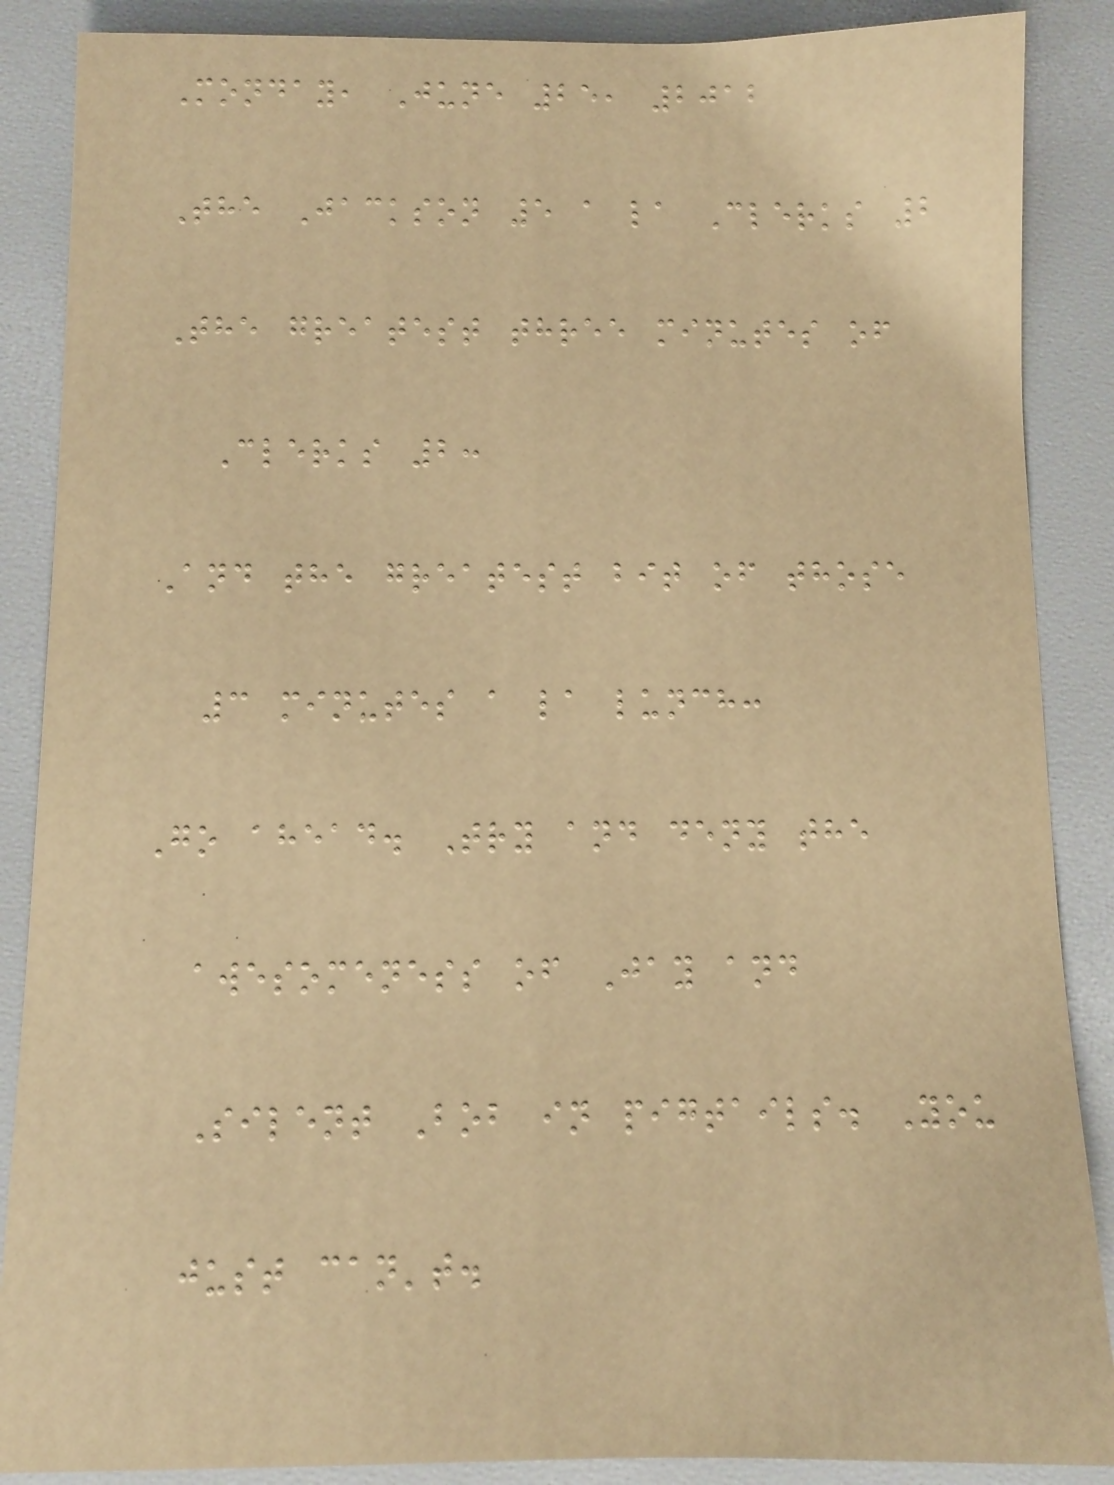Monday, June 25, 2012
The Jackson 5 a la Clerks 2
The greatest three minutes of
Clerks 2:
And the greatest bit of those
3 minutes a la lunch:
Go ahead. Try and deny the
awesomeness of Jay and
Silent Bob in pigtails. You
just can't.
